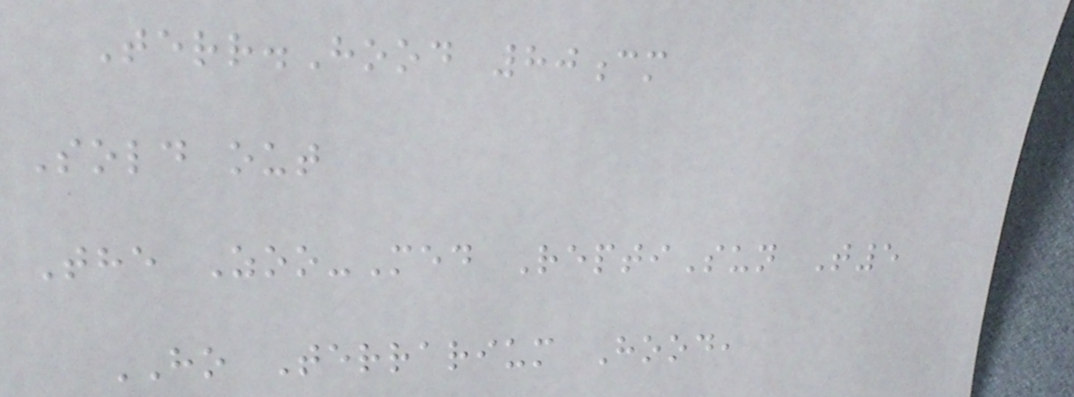Terr.Hood 80cm
Sold out
The Zoo-Med ReptiSun T5
HO Terrarium Hood,
